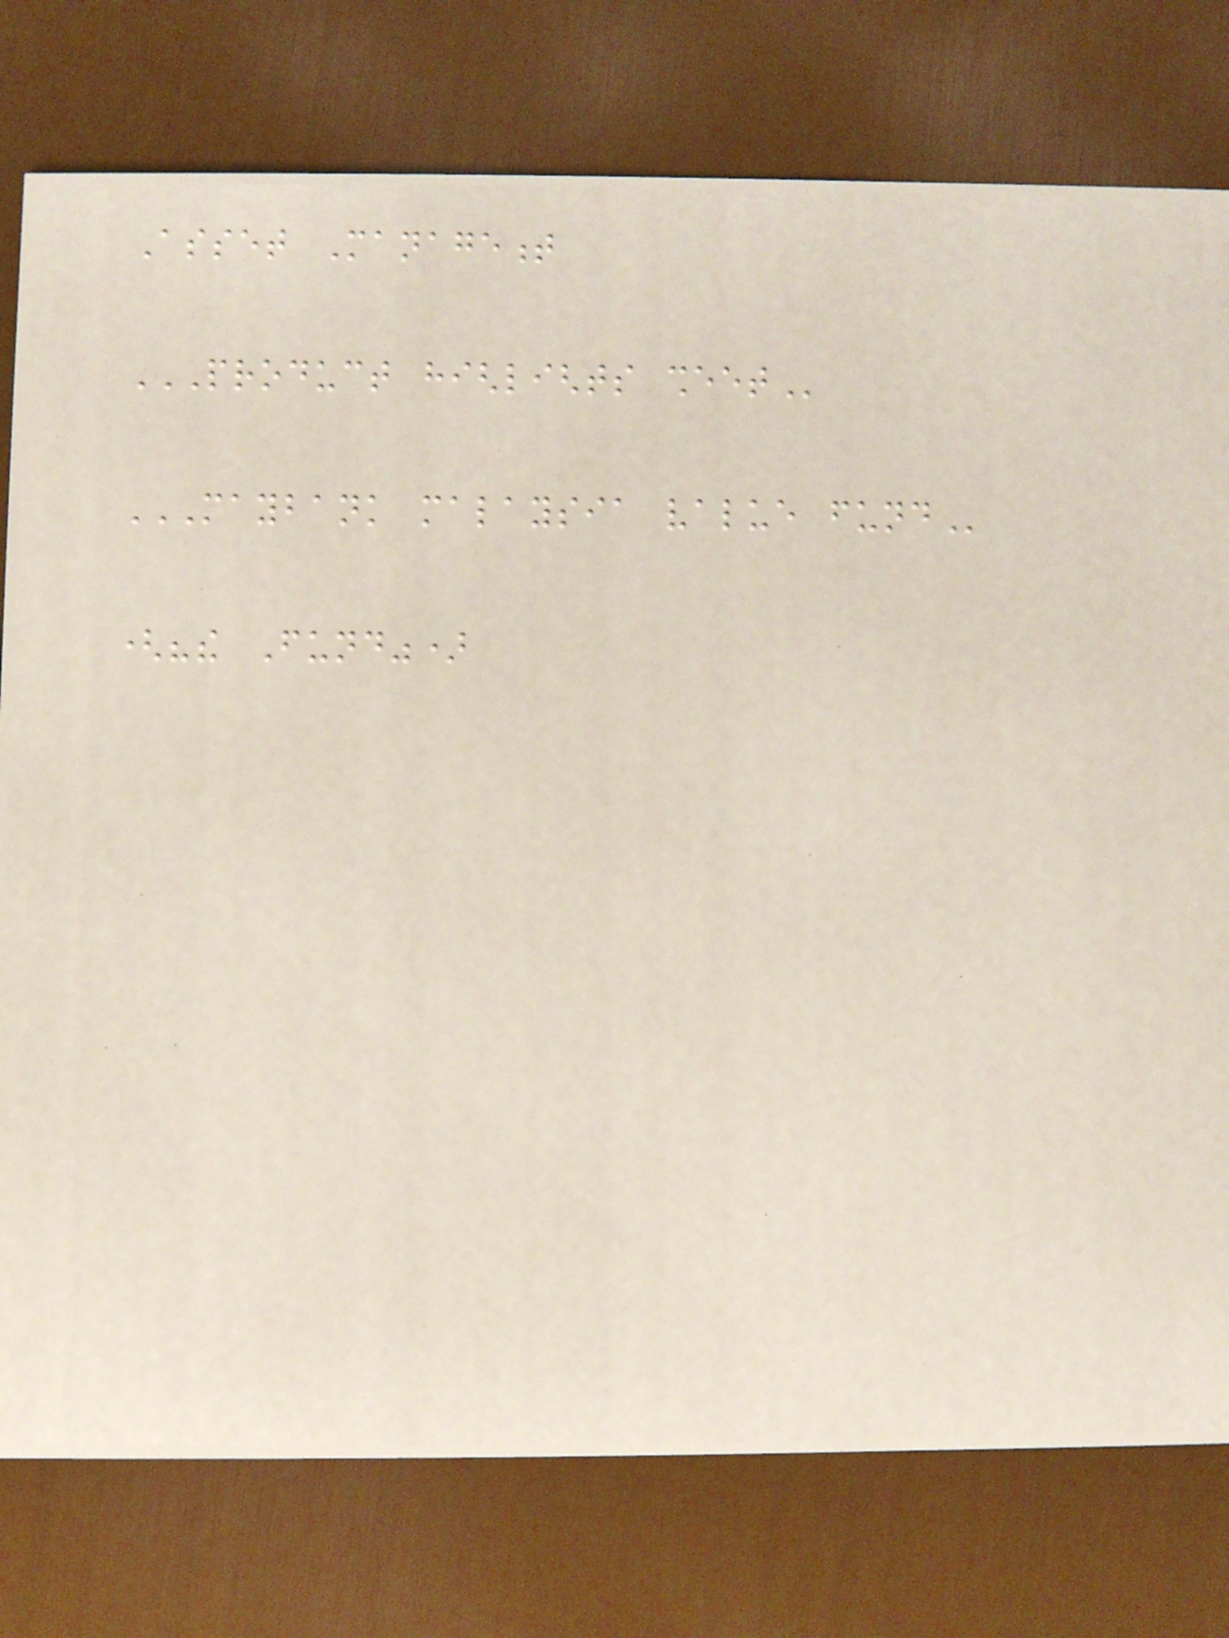Asset Management
PRODUCT HIGHLIGHTS SHEET
MAYBANK MALAYSIA VALUE FUND
("the Fund")
